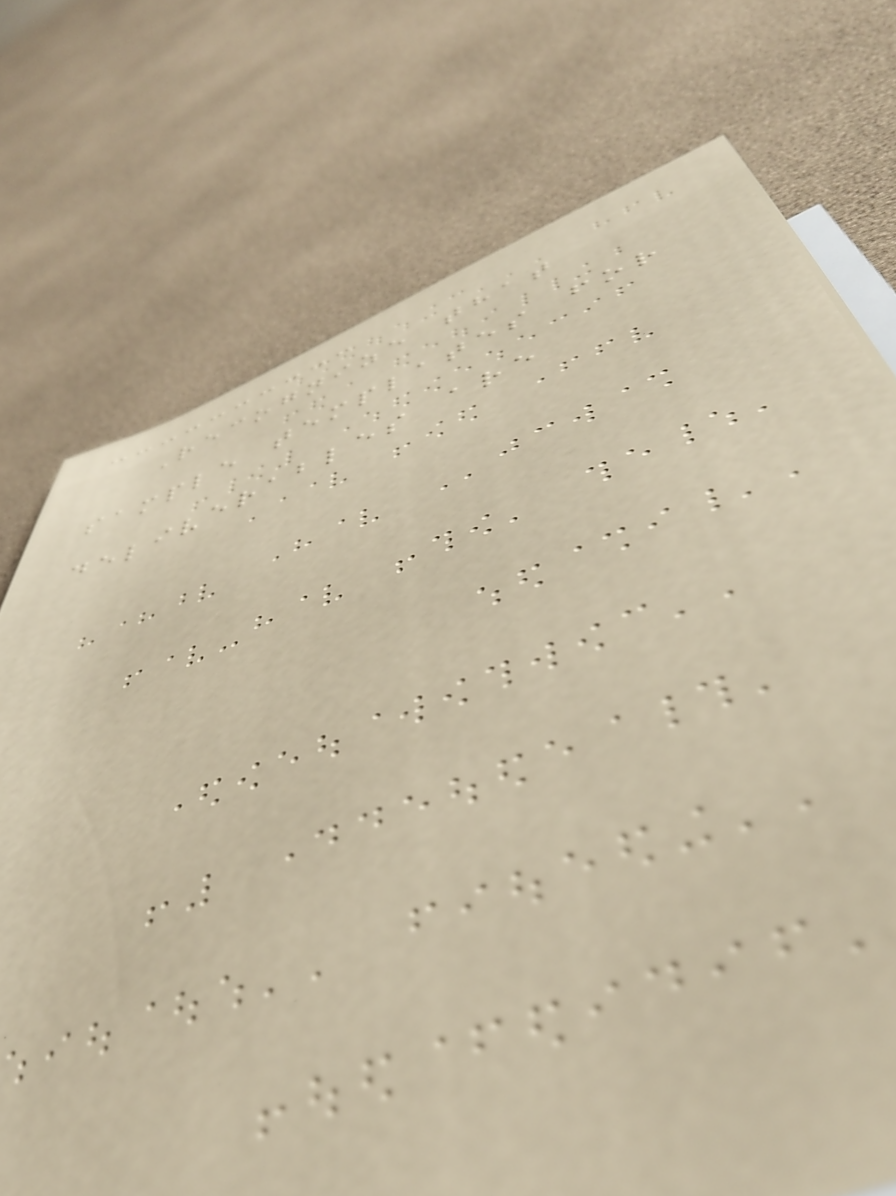Recognize that
sample templates for
deliverables are
